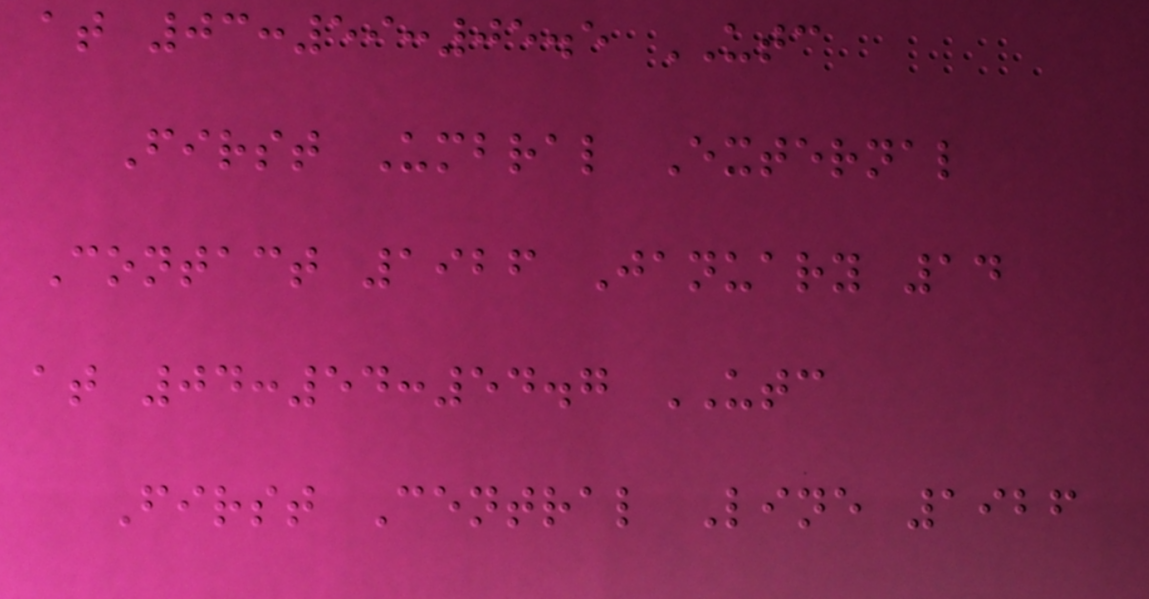at 03:59:05.5 UTC
First Umbral External
Contact 1926 January 14
at 04:54:54.7 UTC
First Central Line 1926
